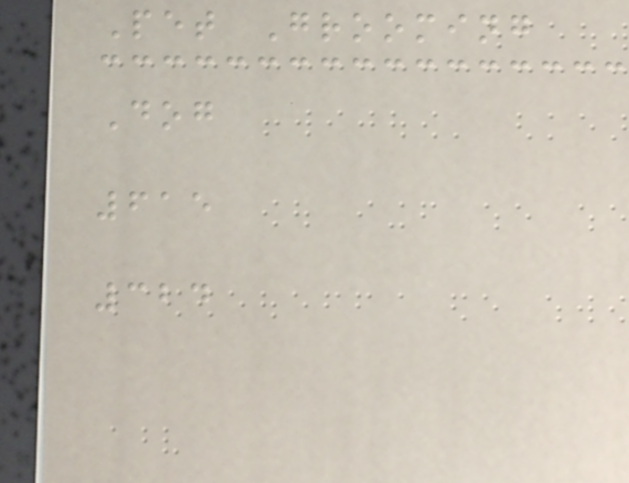Pet Grooming
Dog
615
324
